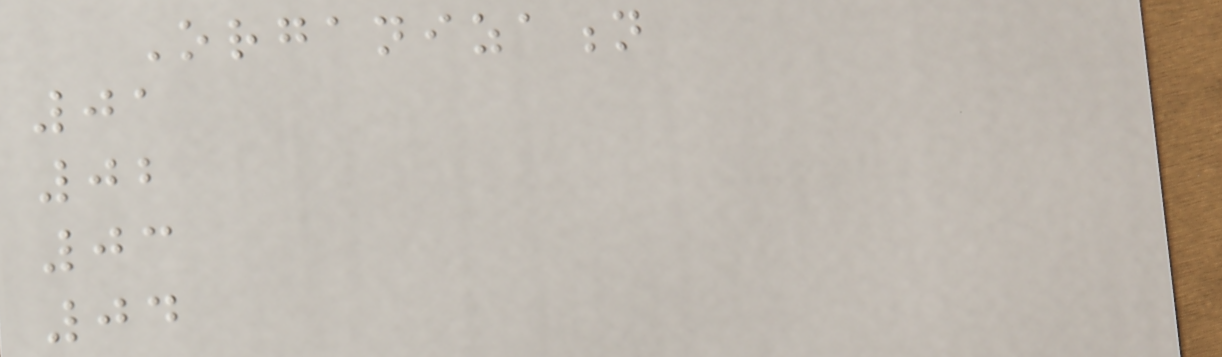Organization
01
02
03
04
